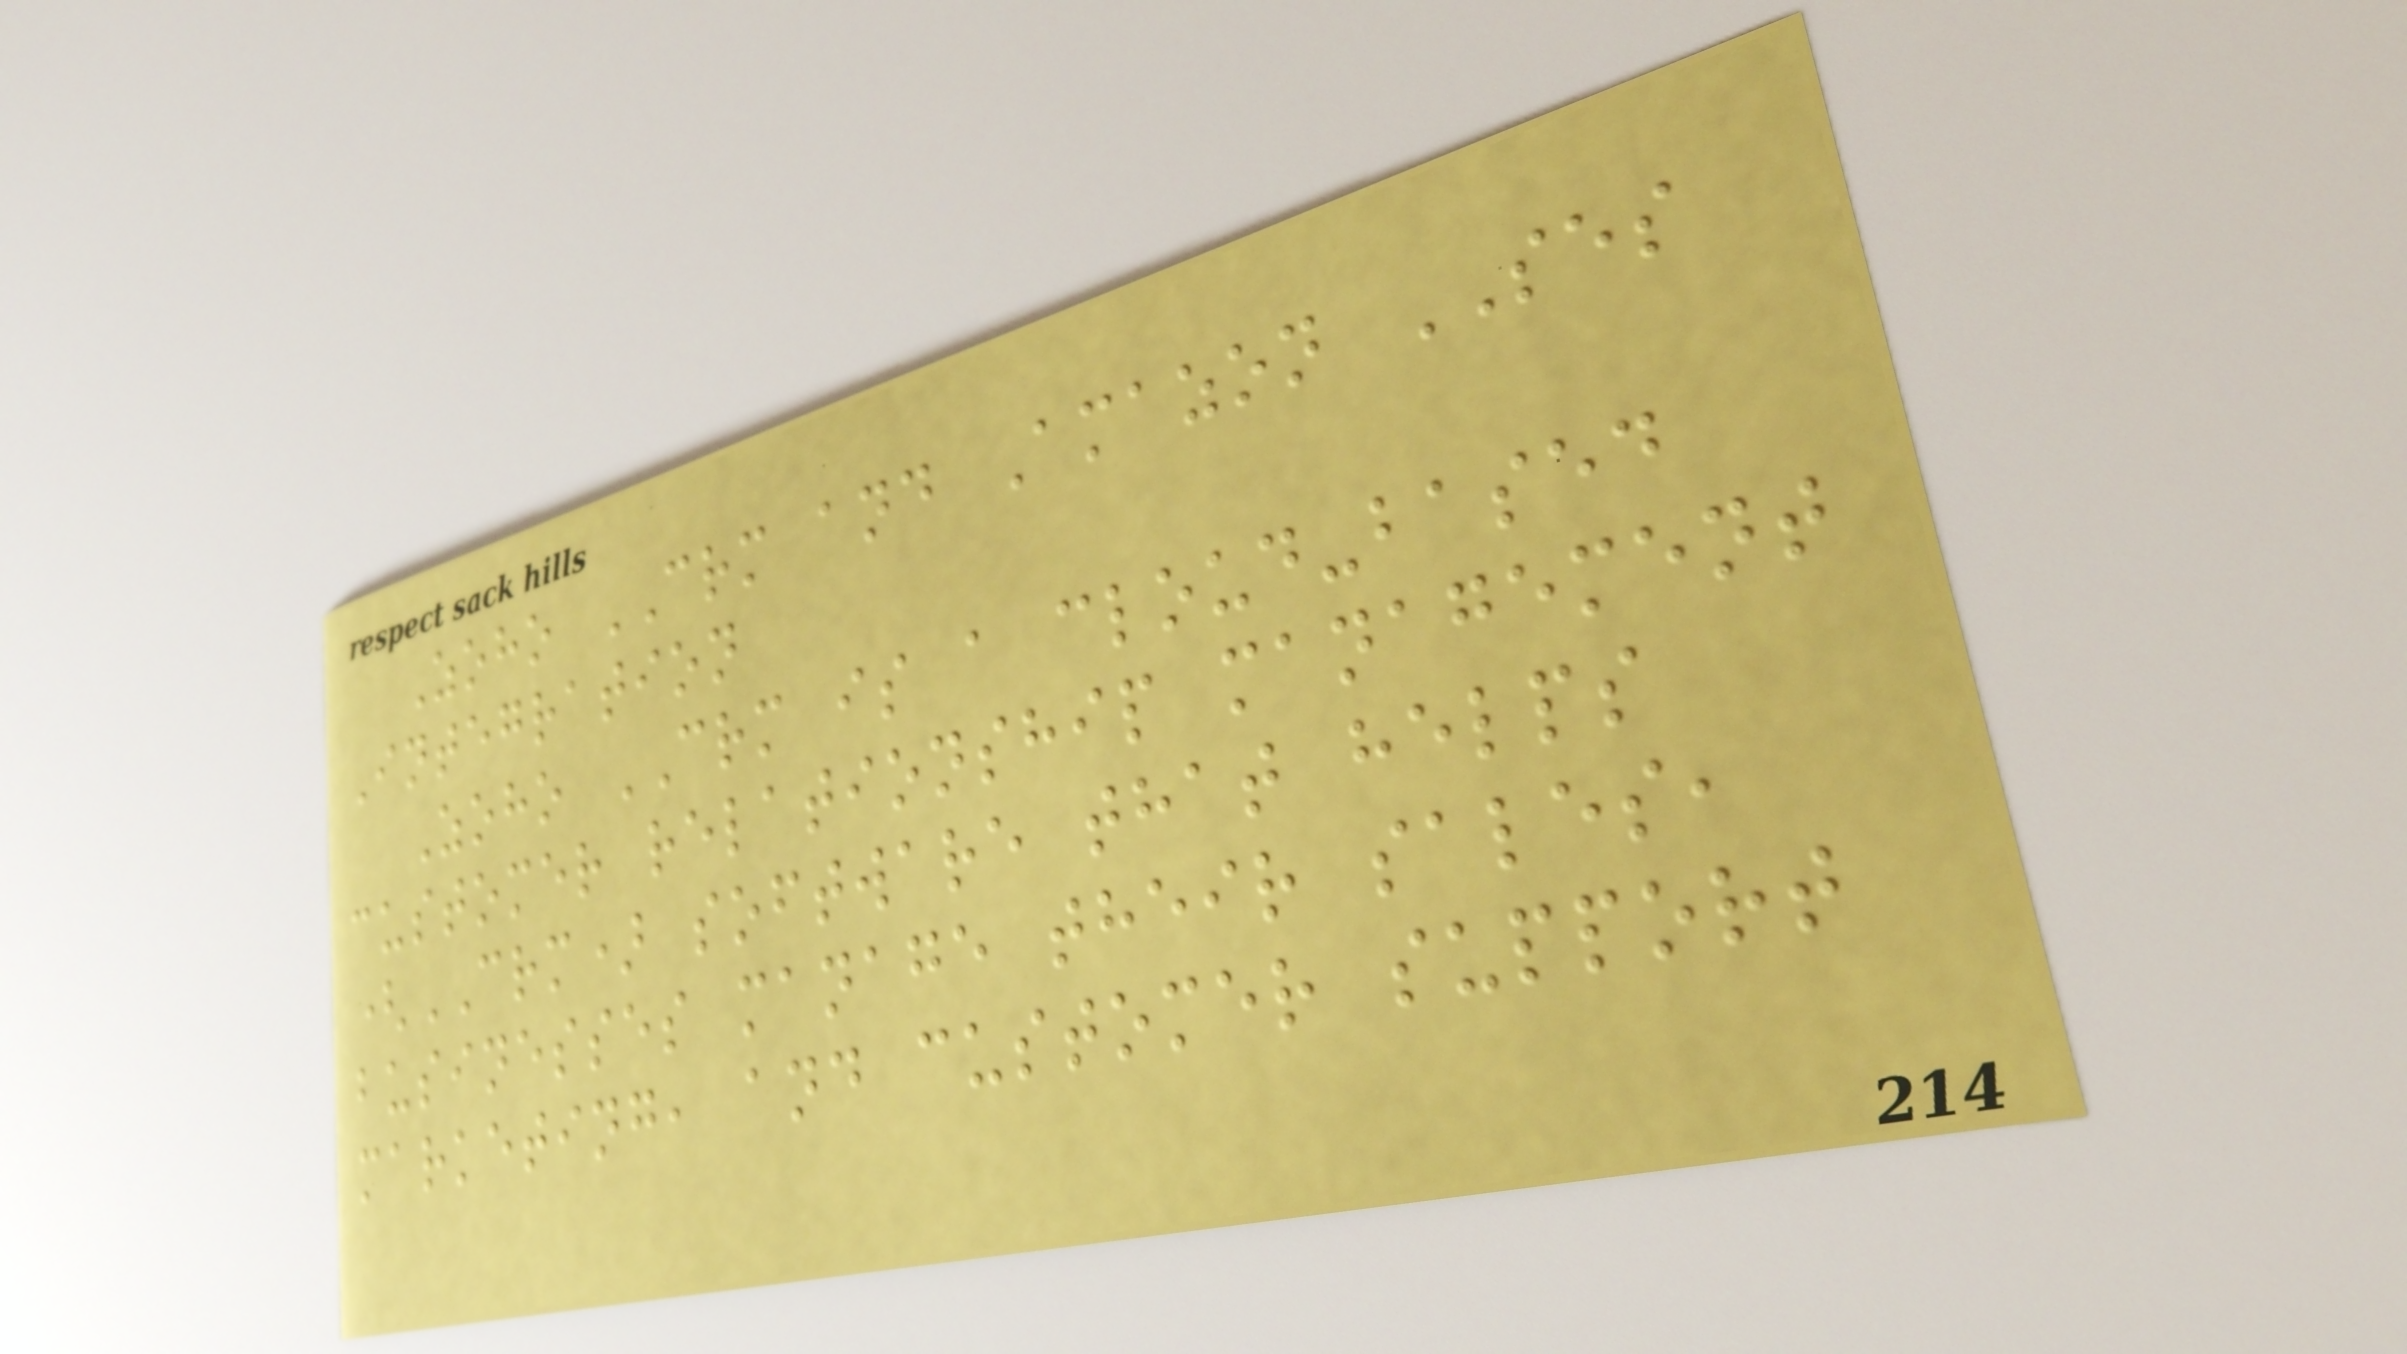Zoho CRM and Amazon SES
Integration
Zoho CRM is a cloud-based
customer relationship management
(CRM) software that helps
businesses manage their sales,
marketing, and customer support
